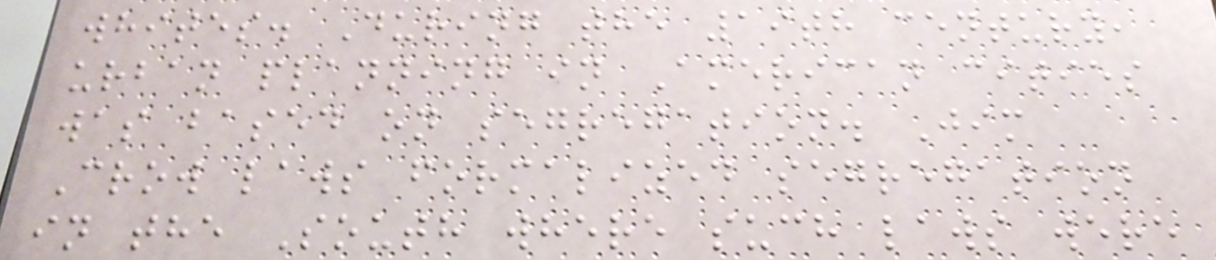whites. During the 19th century,
urban planning in American cities
was based on segregation. Jim
Crow laws formalized segregation
in the South where such laws were
